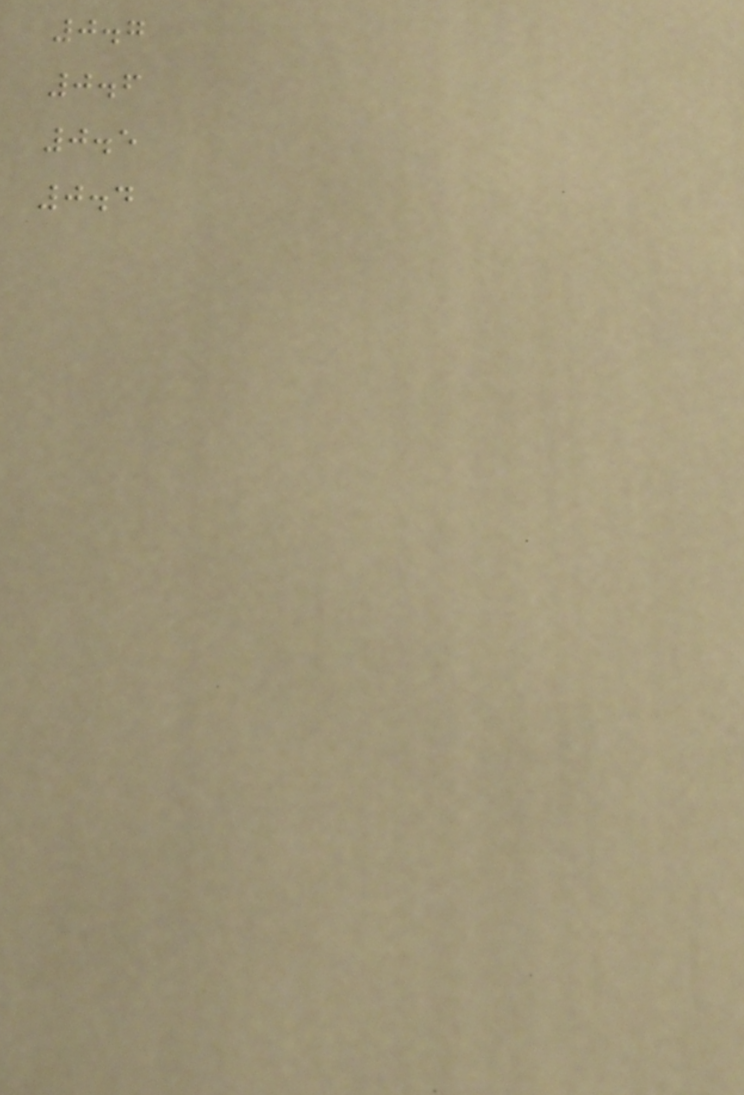0.7
0.6
0.5
0.4
